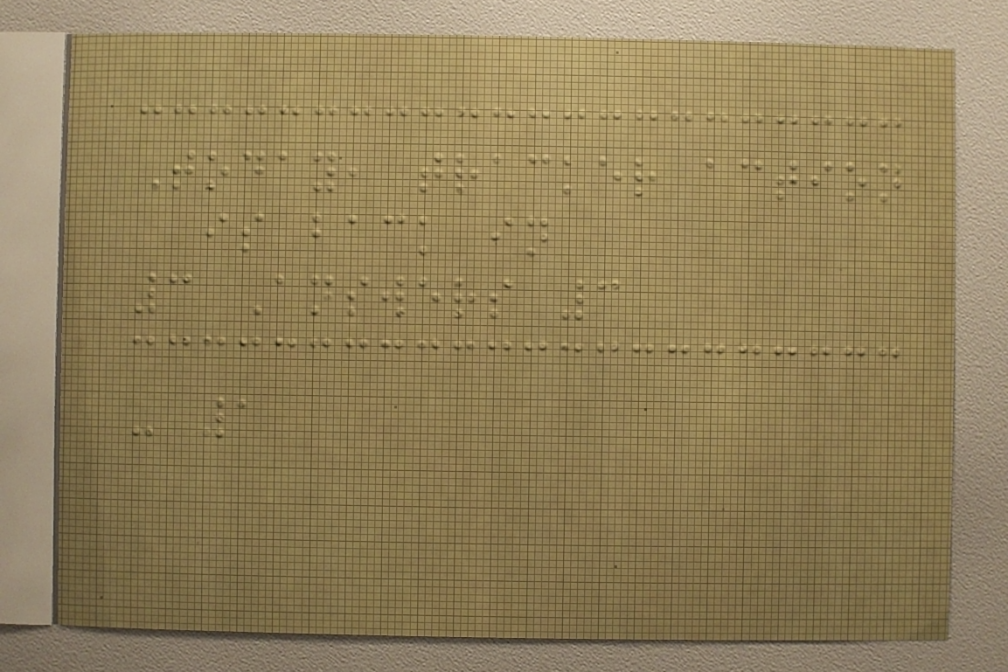Today, tracker action
is back in
3 Answers 3
- 1
